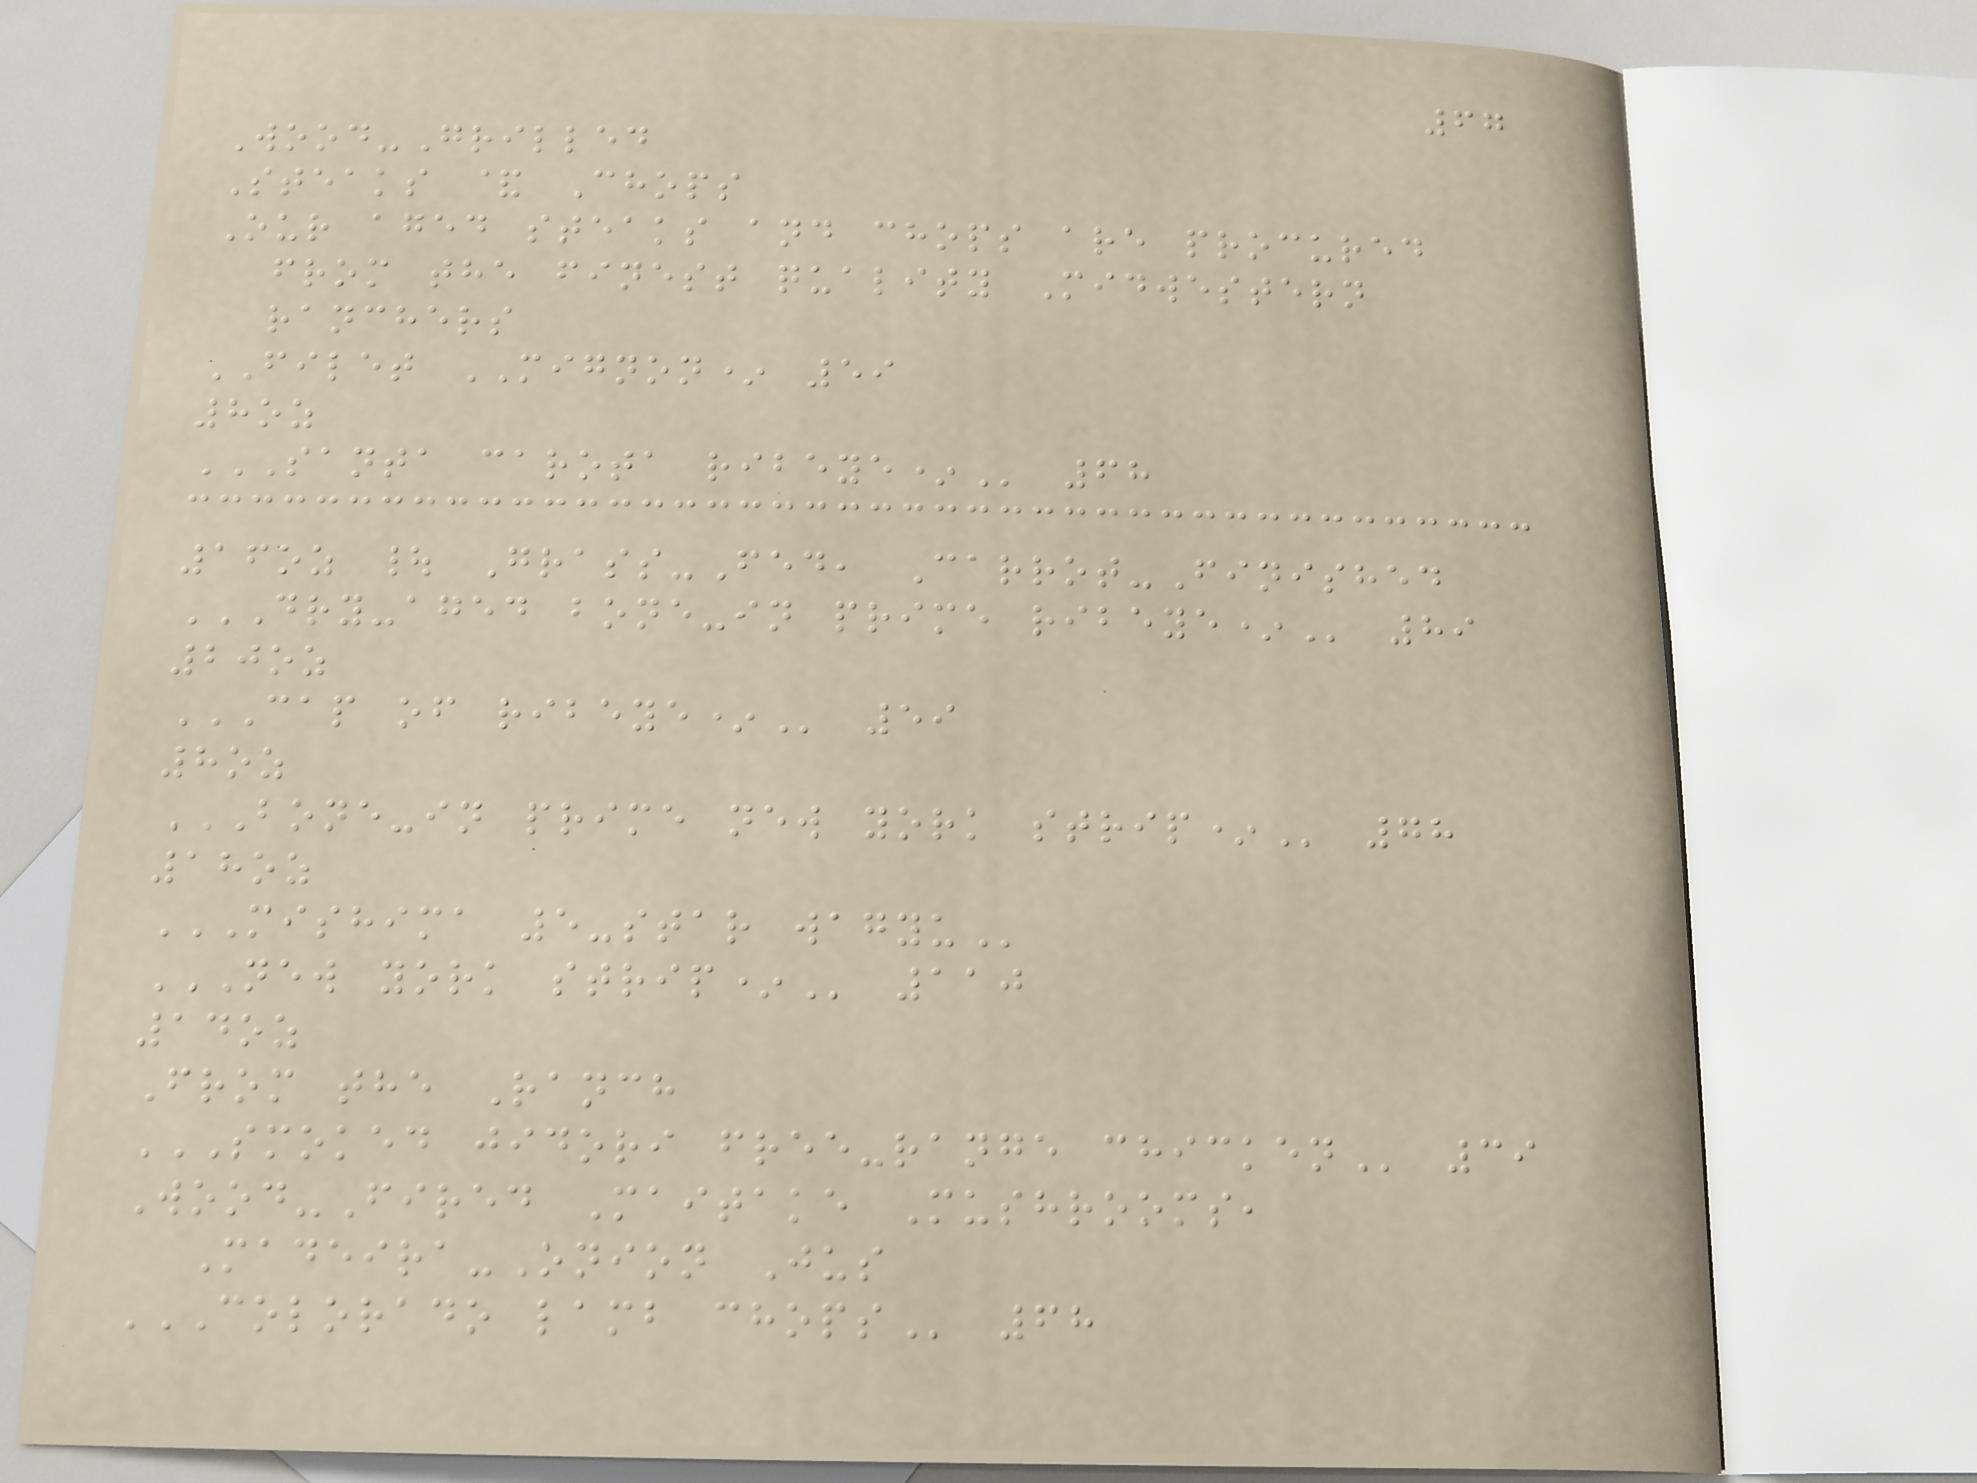67
Wood-Grilled
Steaks & Chops
Our aged steaks and chops are procured
from the finest quality Midwestern
ranchers
FILET MIGNON* 59
8oz
SANTA CAROTA RIBEYE* 68
16oz | Grass-Fed, Carrot-Finished
DRY-AGED BONE-IN PRIME RIBEYE* 89
20oz
CAP OF RIBEYE* 59
8oz
BONE-IN PRIME NEW YORK STRIP* 78
18oz
MISHIMA 5-STAR WAGYU
NEW YORK STRIP* 110
14oz
From the Ranch
SMOKED JIDORI FREE-RANGE CHICKEN 39
Wood-Fired Maitake Mushrooms,
Madeira-Onion Jus
COLORADO LAMB CHOPS 68
